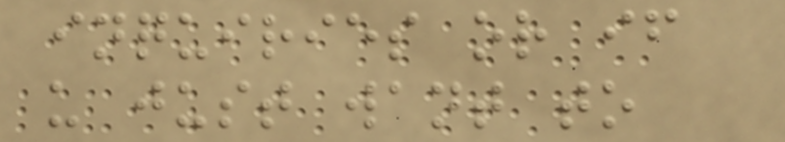inquiries or if
u just want to
